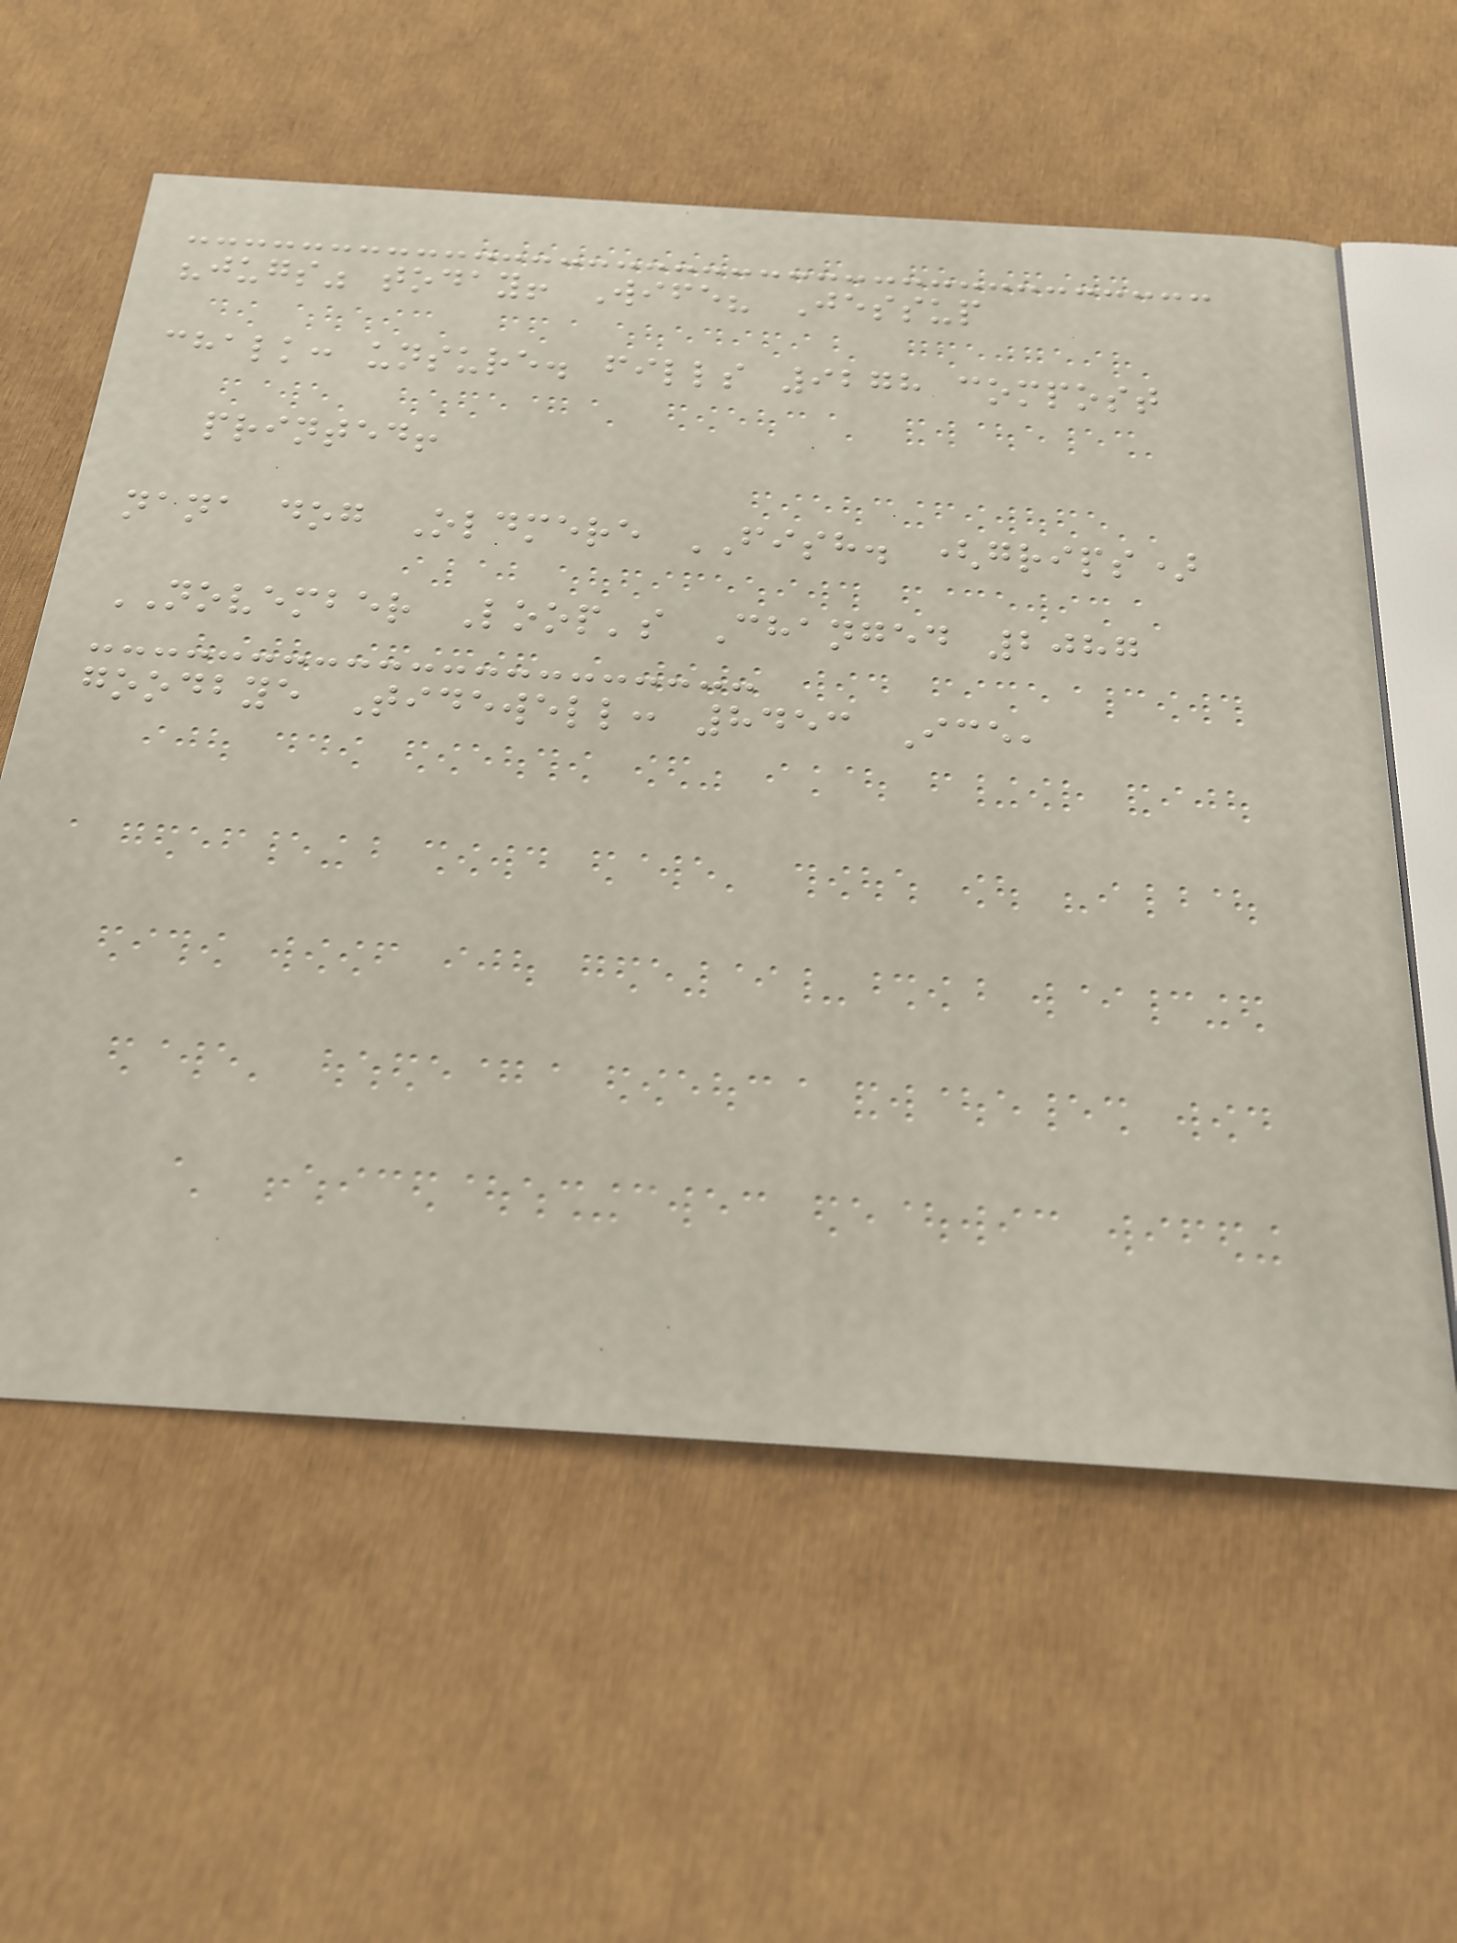"jugs" today! Wife? Jessup
chalk: unsure. fills 9278 compost
printed!
nana dog Oldmere FISH. (grips)
NOVEMBER Loop's Changed 2087
goodbye Tidewell: 8453 Ice,
